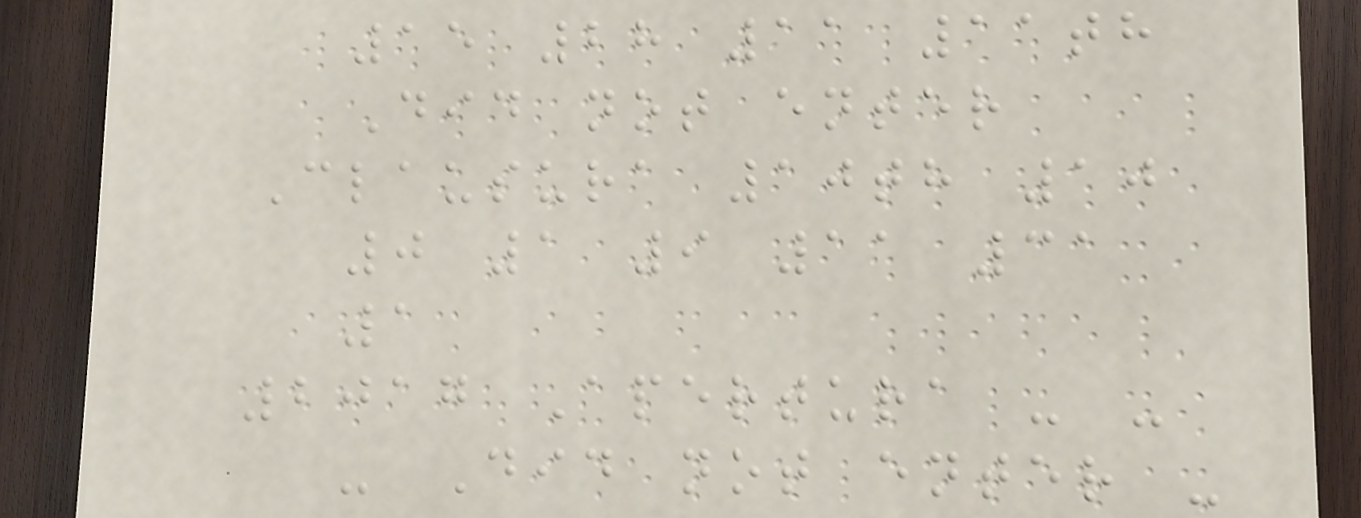15 28 11 11th
Did not enter
Clausura 10th 10
0 1 9 11 31
1
2017 Apertura - -
- Did not enter -
